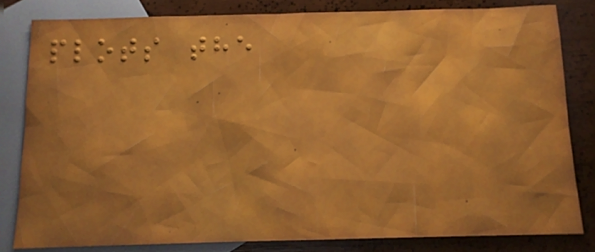plots the
